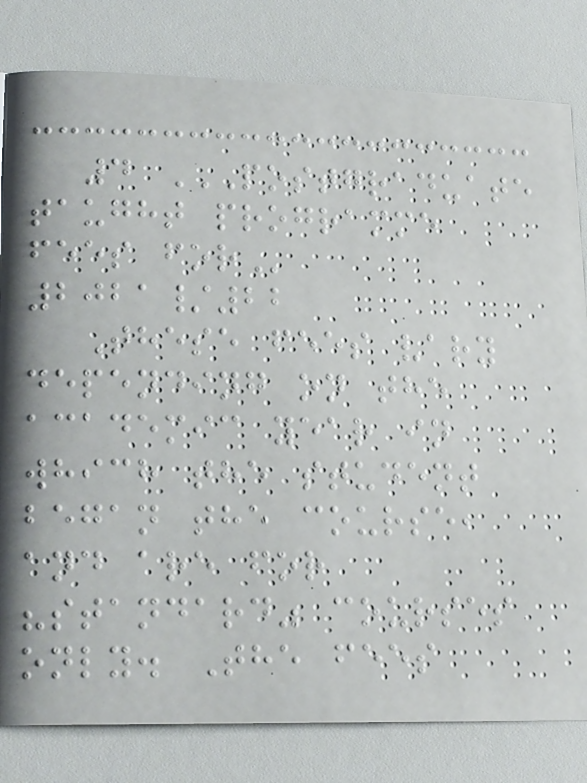4 POSTGRADUATE
TAUGHT PROGRAMME
FEES FOR
2021/22
These fees vary
depending on the
academic year in
which the student
began the course,
and are for
"standard" courses
only. The fees
